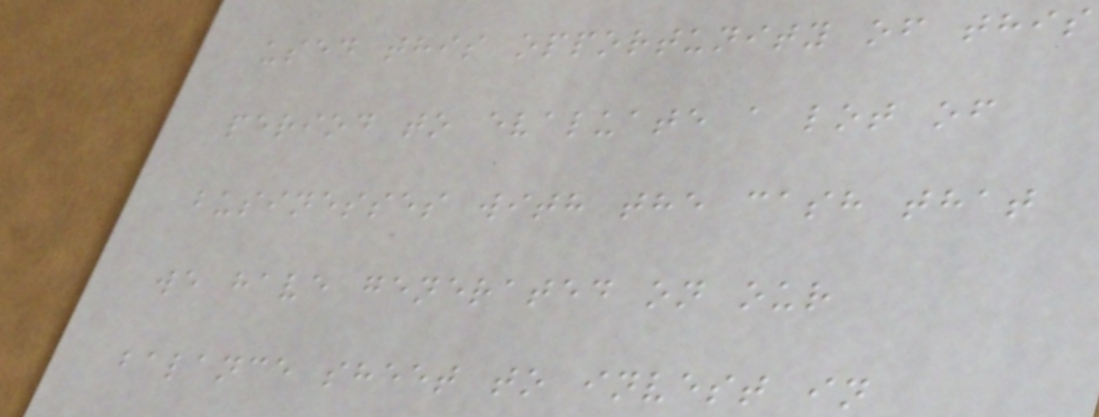used this opportunity of this
period to evaluate a lot of
businesses with the cash that
we have generated on our
balance sheet to invest in
